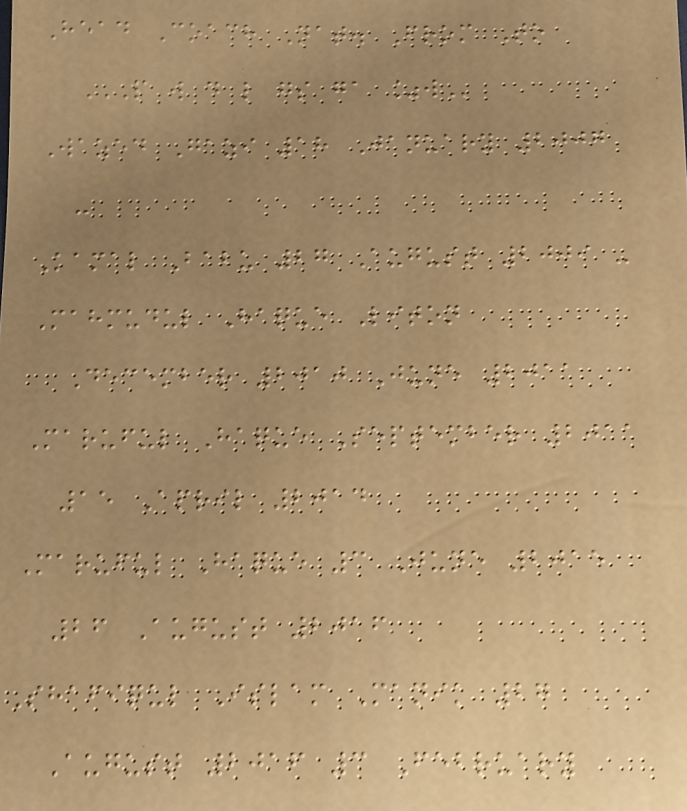Head Coach Nat. From To
P W D L GS GA %W
Wazed Gazi 18 January 2007
-
Kamal Babu 27 August 2009 -
Mahmudul Haque Liton
December 2010 June 2011
Maruful Haque September 2011
15 April 2014
Maruful Haque 3 June 2015
26 August 2016
Shafiqul Islam Manik 27
August 2016 3 February
